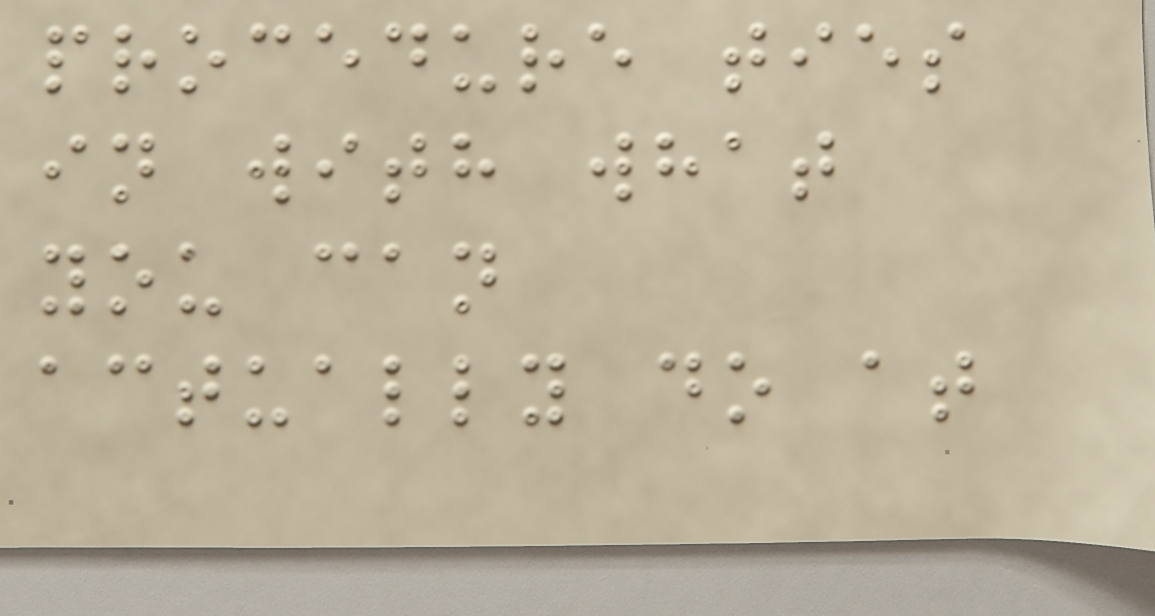procedure ties
in with what
you can
actually do at
